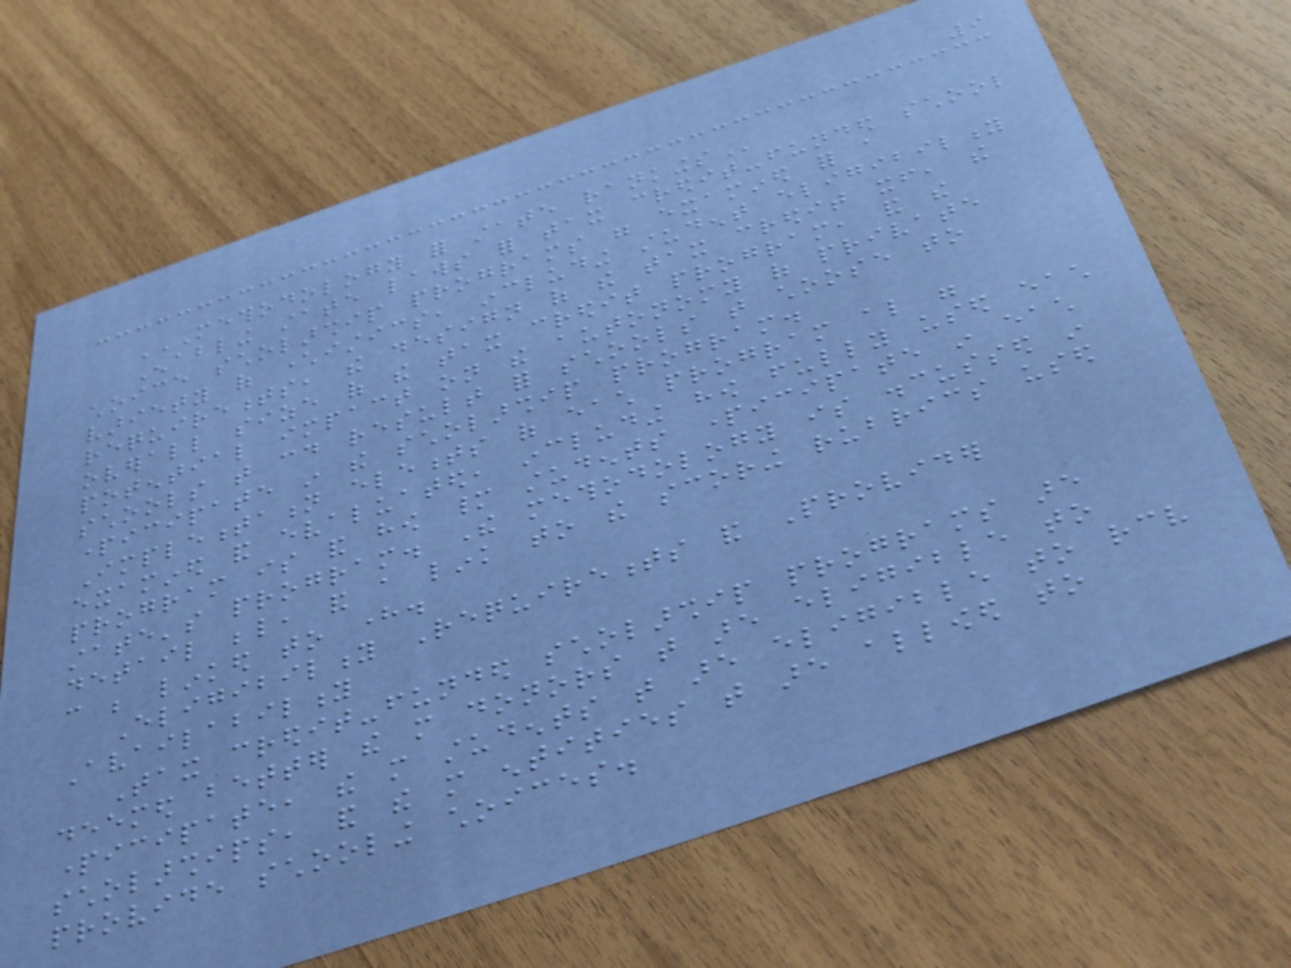9
METHODOLOGY FOR STATE RANKINGS
Enabling state laws for tax credit-funded school
choice scholarship programs were examined for a
variety of characteristics, including student eligibility
requirements, the design of the tax credit itself, the
overall size of the tax credit program, and the
potential impact on the autonomy of private
schools that could result for schools that choose to
participate in the scholarship program.
Implementation elements of each program also were
examined and evaluated, including how fully used each
program is and how many students participate in each
state's program. The methodology is discussed in
detail below, and a link to the scoring rubrics used
can be linked to here.
Eligibility Requirements and Provider
Availability
Tax credit-funded scholarship programs are
deemed better the more donors that are eligible to
participate, the more students that are eligible to receive
scholarships, and the more entities that are allowed to
provide schooling choices.
